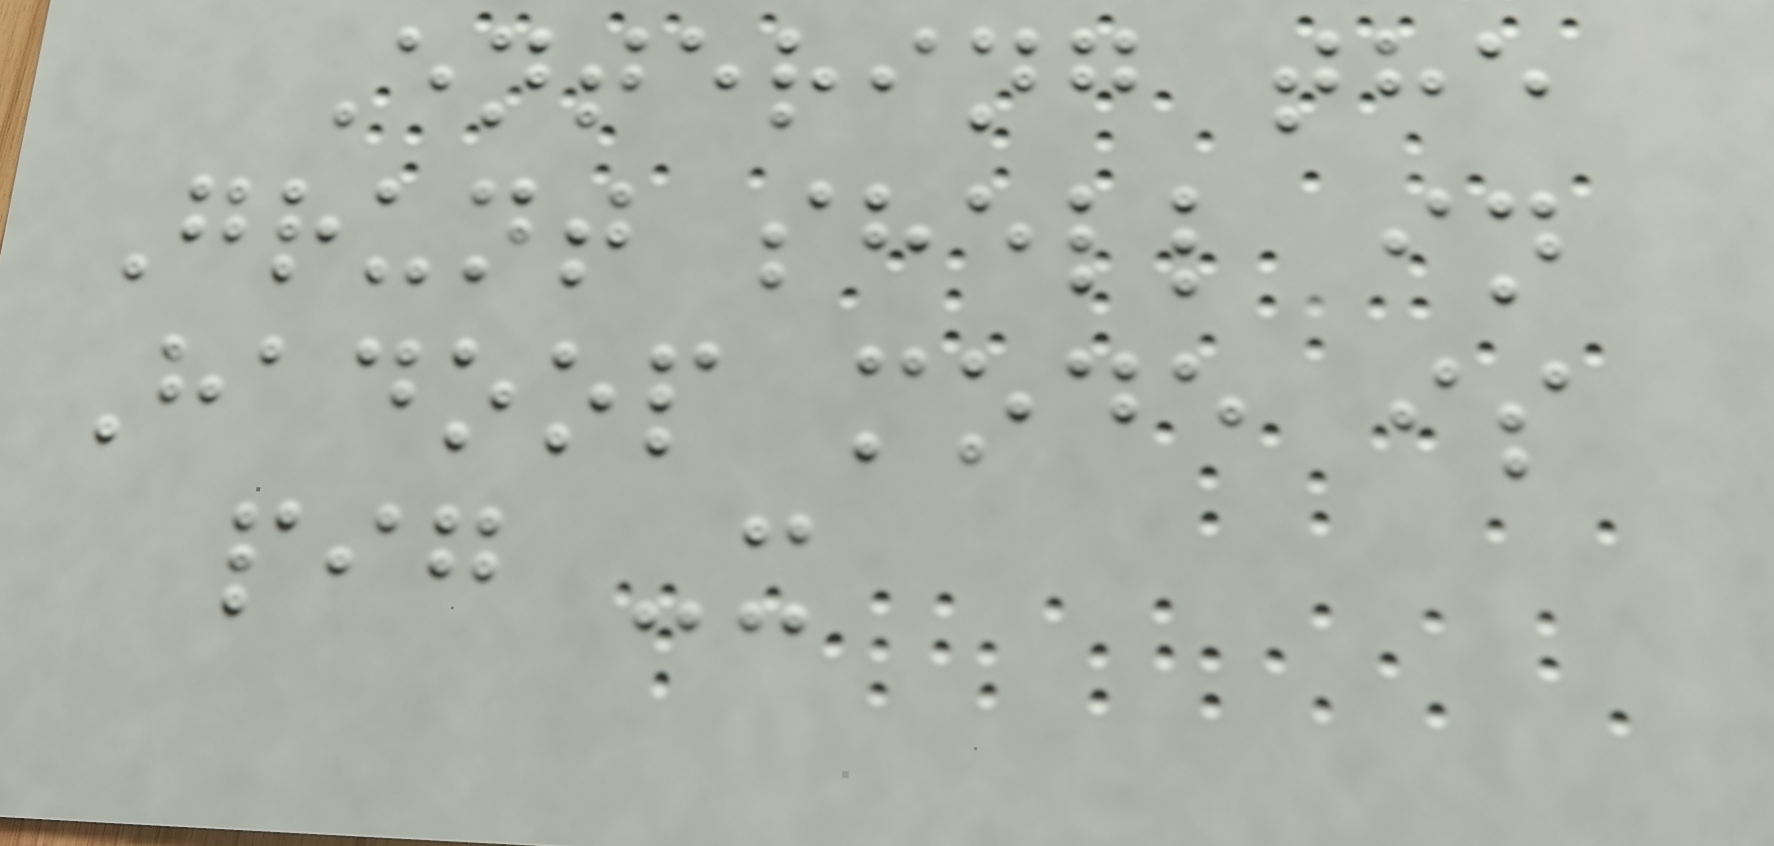Entering the
Grunt shell in
Hadoop mode is
pig -x
